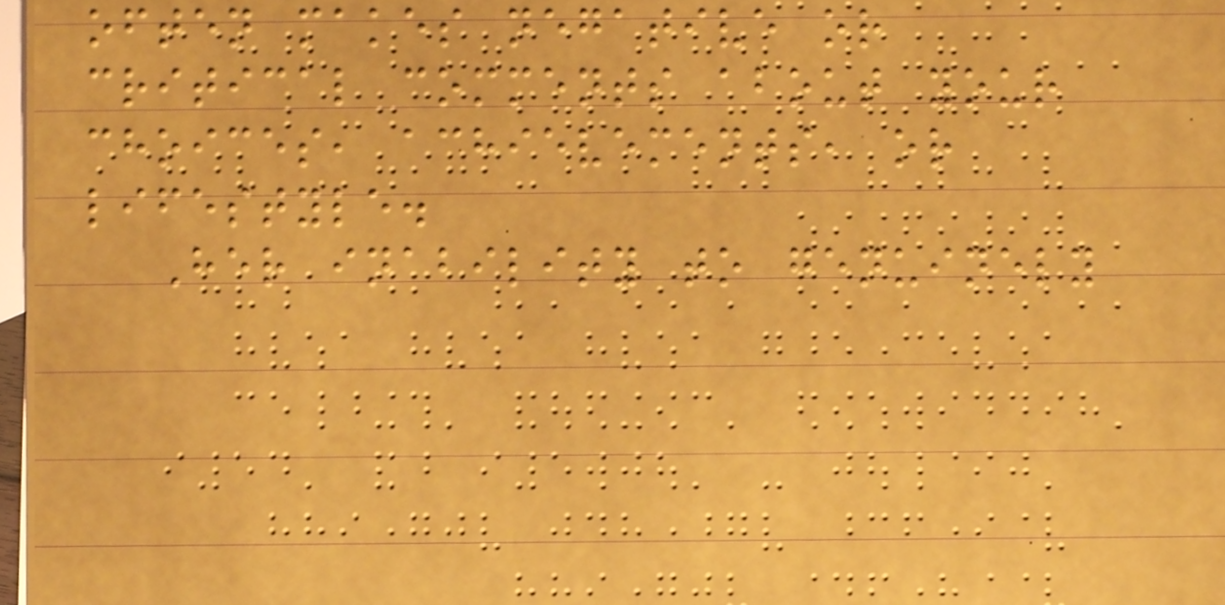often makes negative or
critical comments about your
choices, achievements, or
lifestyle.
Her inability to genuinely
